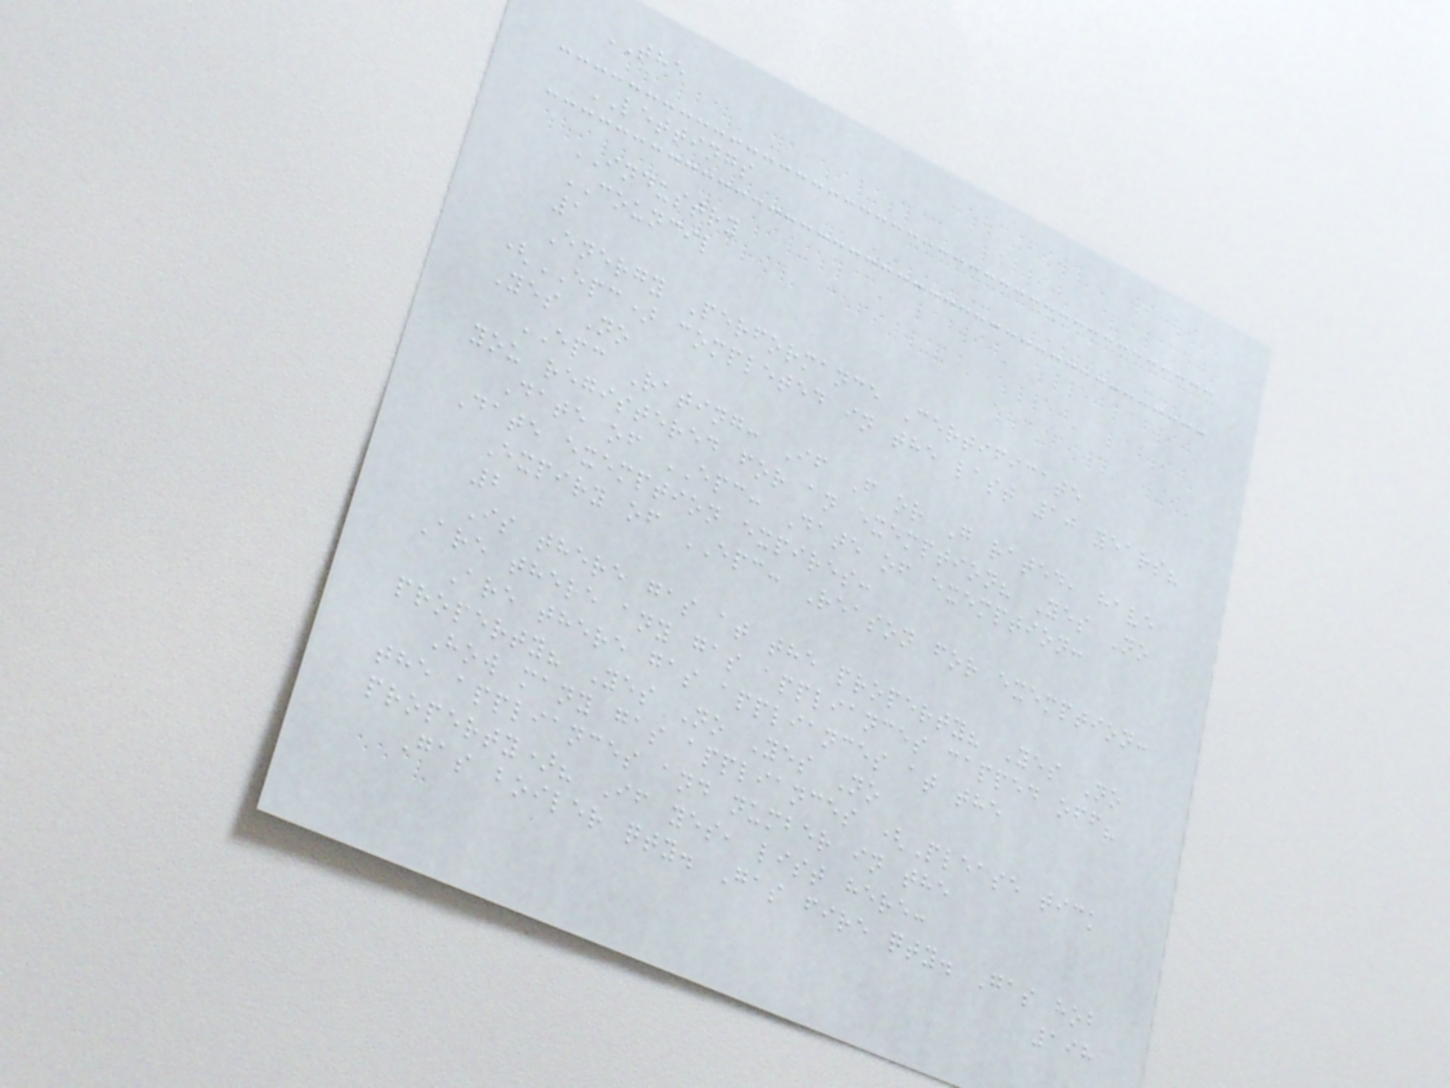THE
LETTINGS
INDUSTRY
COUNCIL
1
Energy Performance Certificate
(EPC) completed in the last 10 years?
Yes No
EPC Rating: If F or G rated, have
you registered for an exemption? Yes No
Date of EPC: Date of exemption:
Date exemption expires:
Expiry of EPC: Reason for exemption:
2
Is there gas at the property? Yes No
Are there any gas appliances capped off?
Are there gas appliances at the
property? Yes No Yes No
How many gas appliances (Please tick
the appliances and number in the
property)? If yes, list here:
Gas boiler qty. Gas fire qty. Gas hob
198
